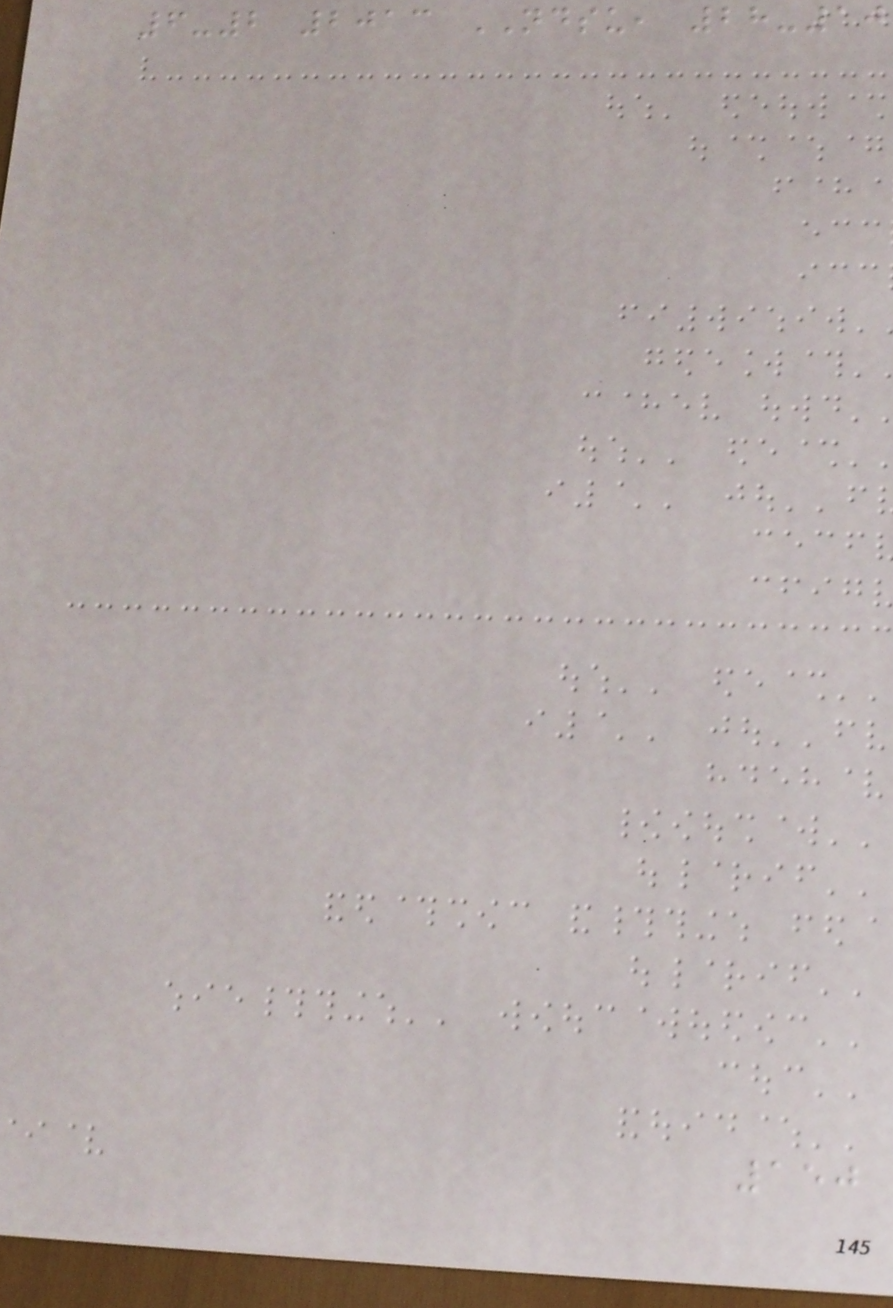6-2 2013 NDSU, 28-10
150
